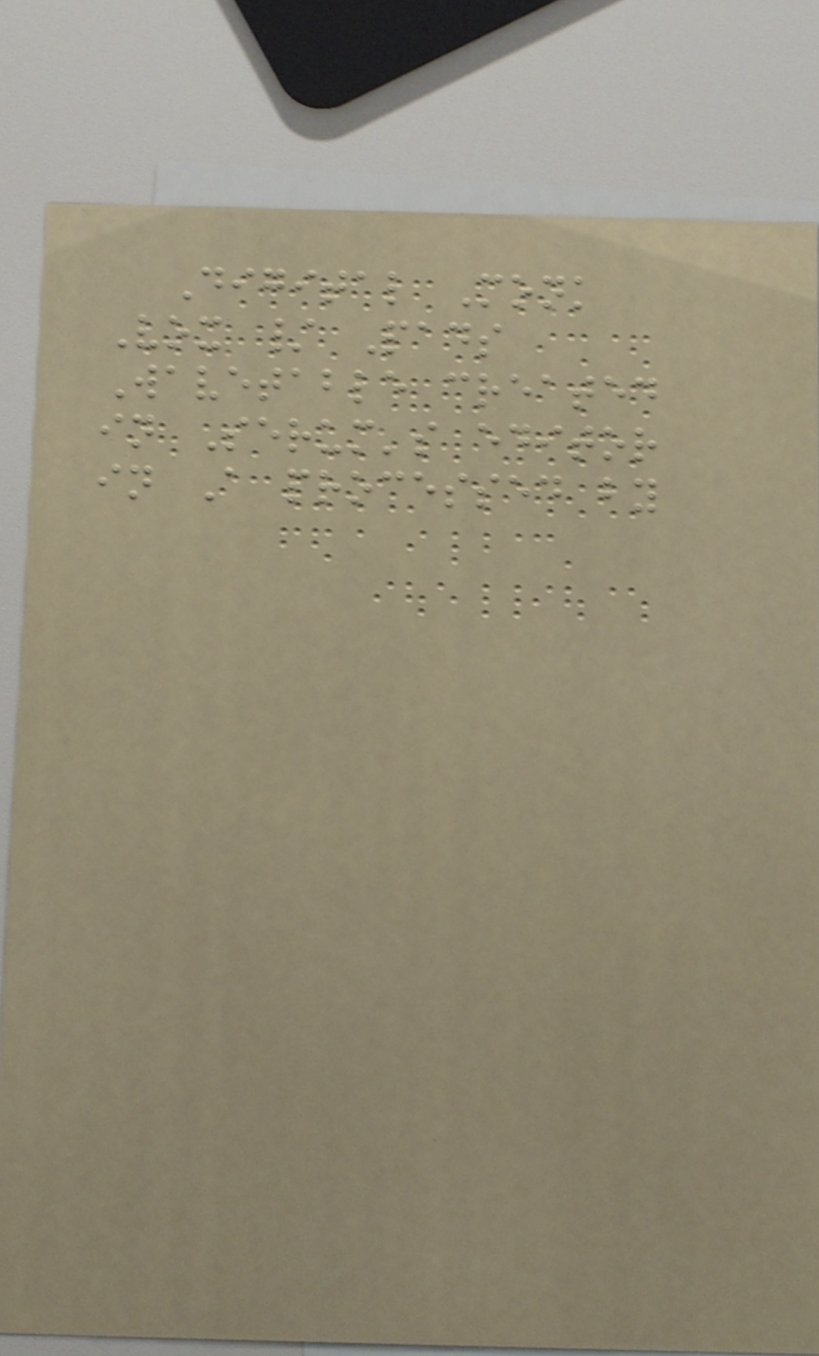Digital Monk
Vox / Pads
Wavetable created
in Serum's editor
in A processed by
